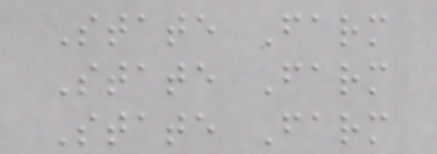State Farm
State Farm
State Farm
